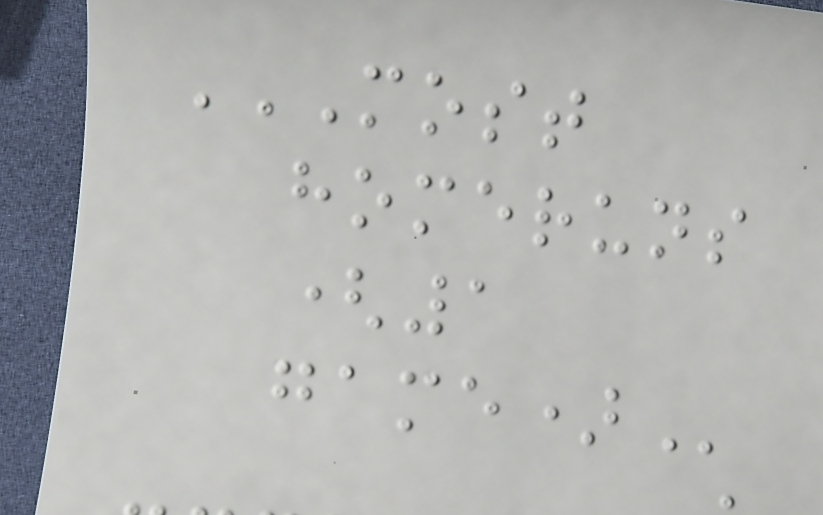MOST
HOMERUNS
(1
GAME)
